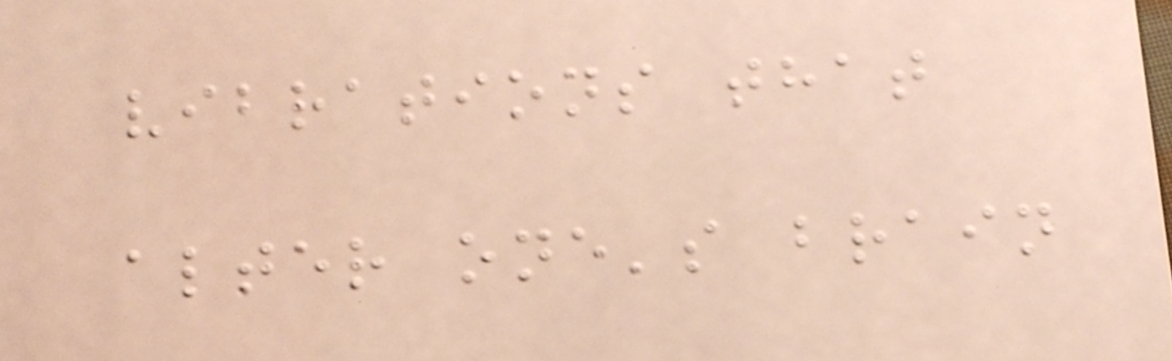vibrations that
alter one's brain
